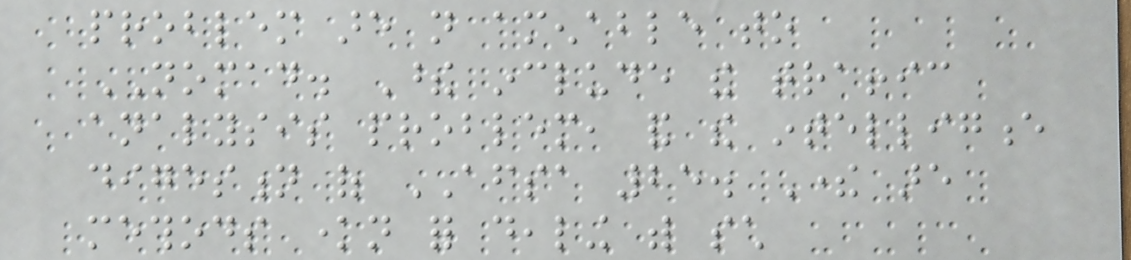problem are not amenable to
NOMAD. These include the traffic
analysis problem, and the intelligence
digestion of AFSA 25. There are
methods known for dealing with such
